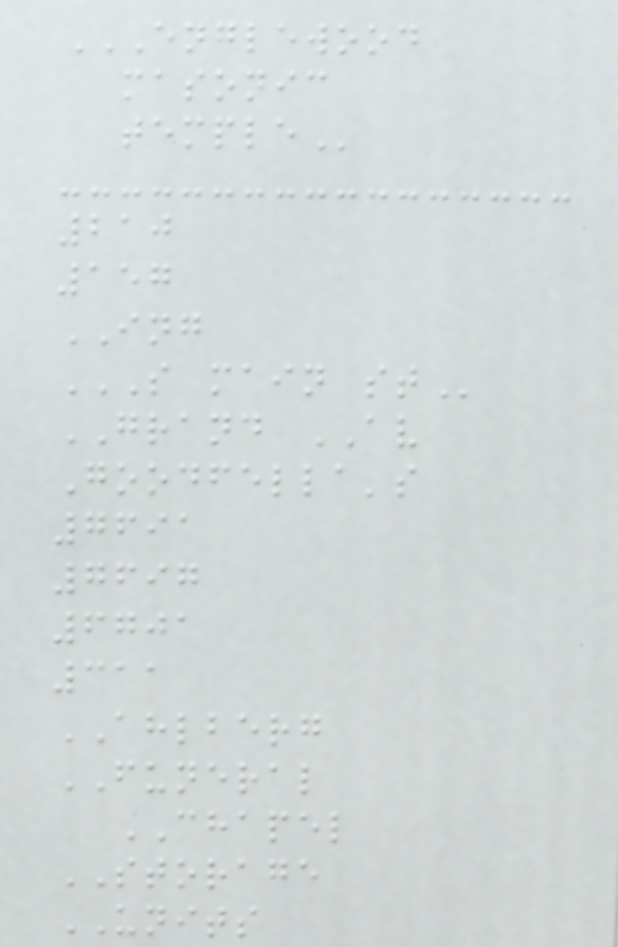ENGLEWOOD
MASONIC
TEMPLE
210
157
ING
S MAIN ST
GRAND AV
Goodfella's
7691
7697
6701
311
AHLBERG
FUNERAL
CHAPEL
STORAGE
UNITS
